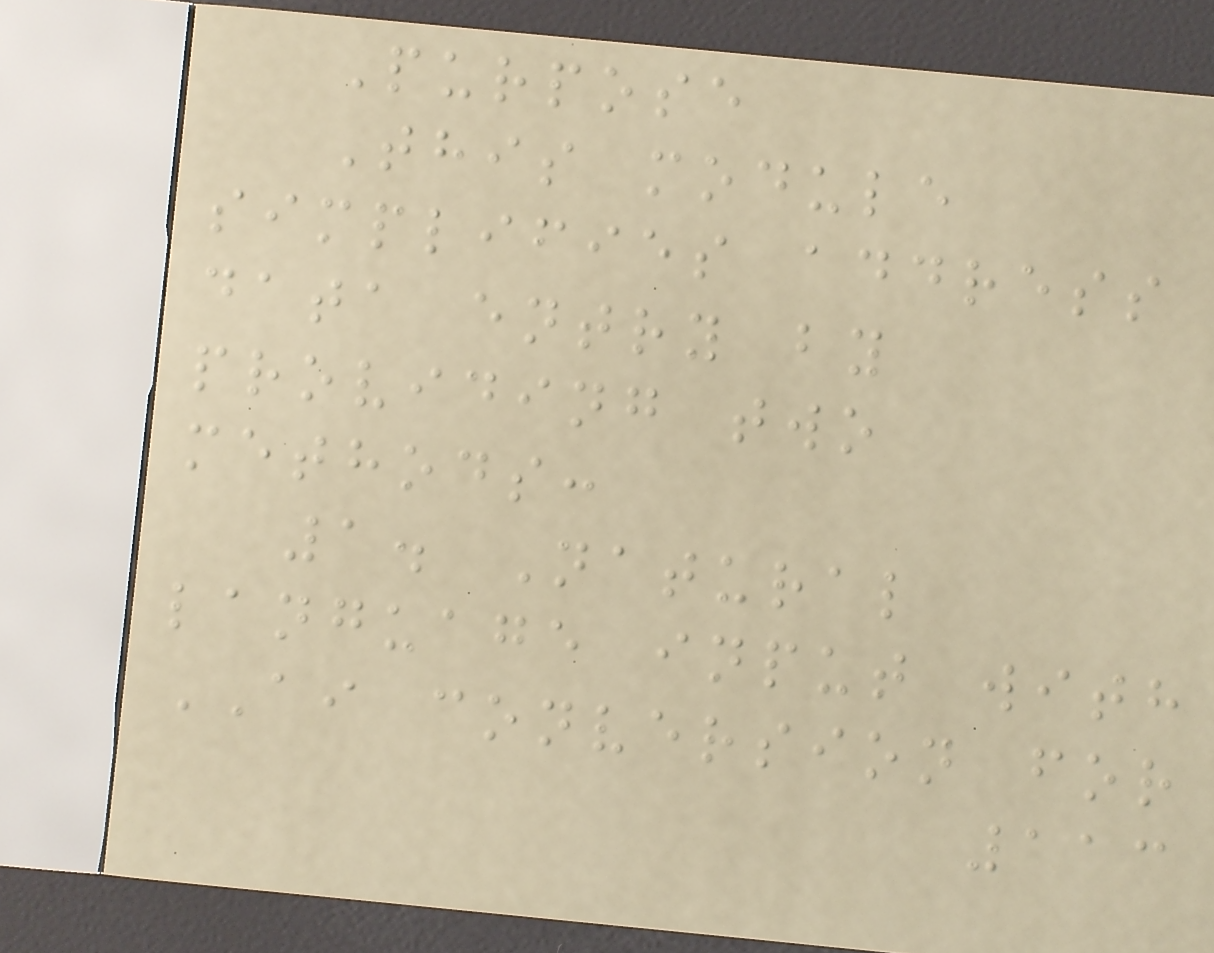Purpose
This module
simplifies address
data entry by
providing two
methods:
1. Natural
language input with
AI conversion for
113
